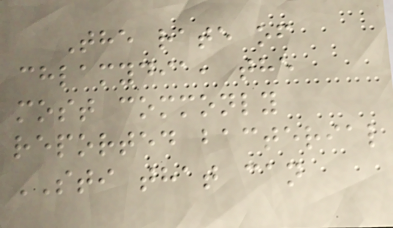The rate of
chlamydia, the
most commonly
reported bacterial
STI that can
